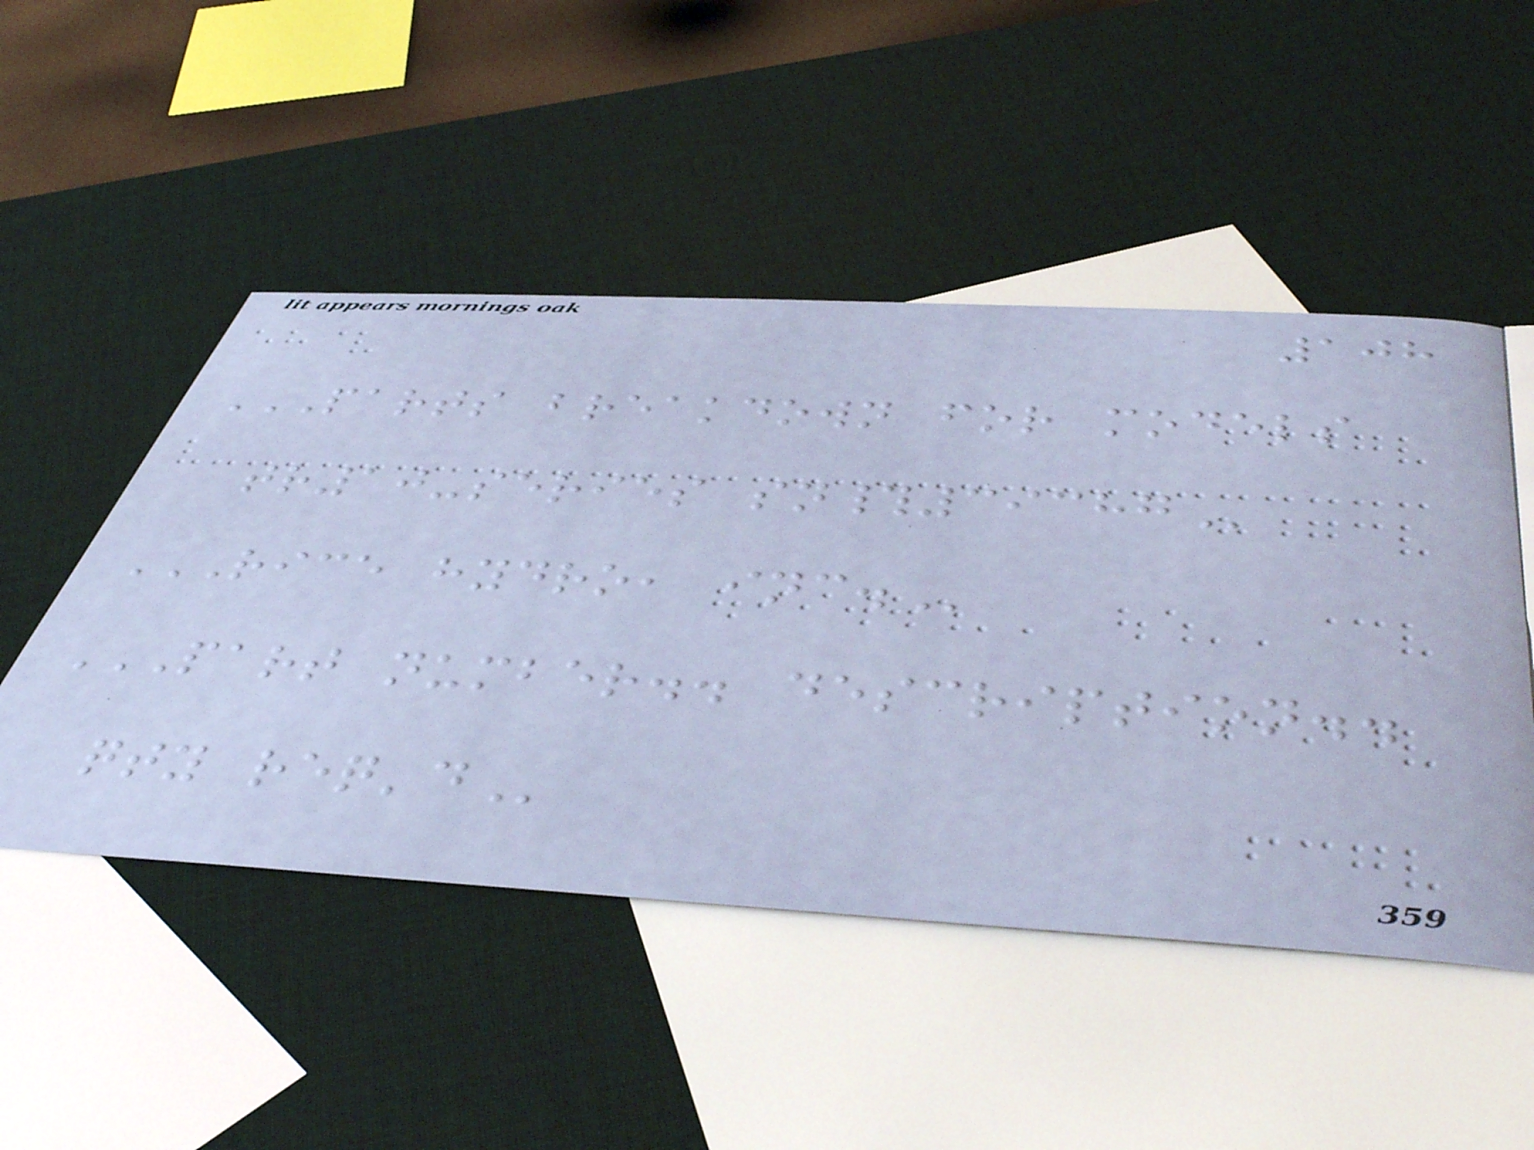108
PARTS BREAKDOWN FOR MODELS
TR10-SERIES SN#39387
RICE HYDRO, INC.
PART NUMBER.. DESCRIPTION..
QTY REQ'D
